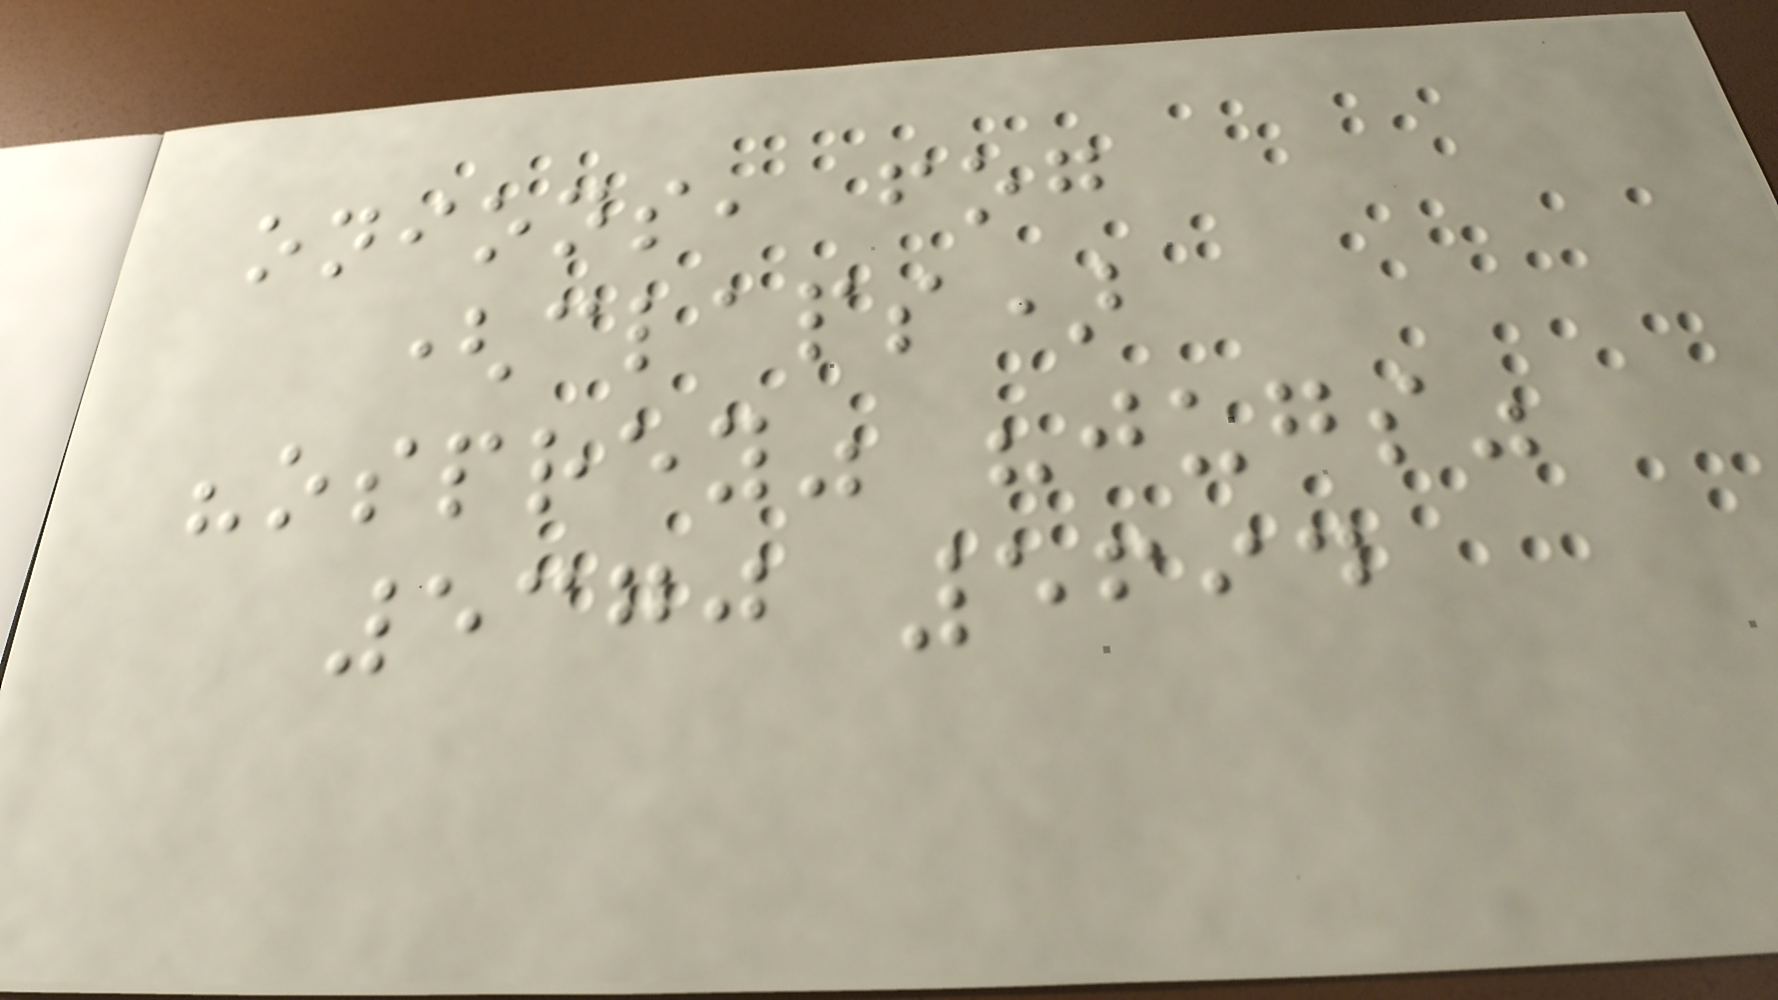onions, fog
(claps)
"osprey" "jugs"
5370 5694
